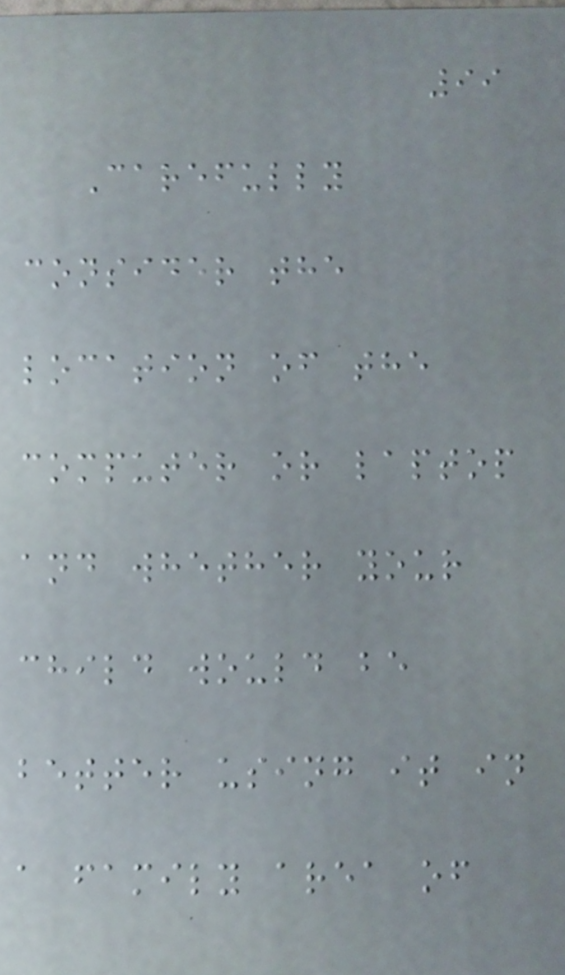99
Carefully
consider the
location of the
computer or laptop
and whether your
child would be
better using it in
a family area of
